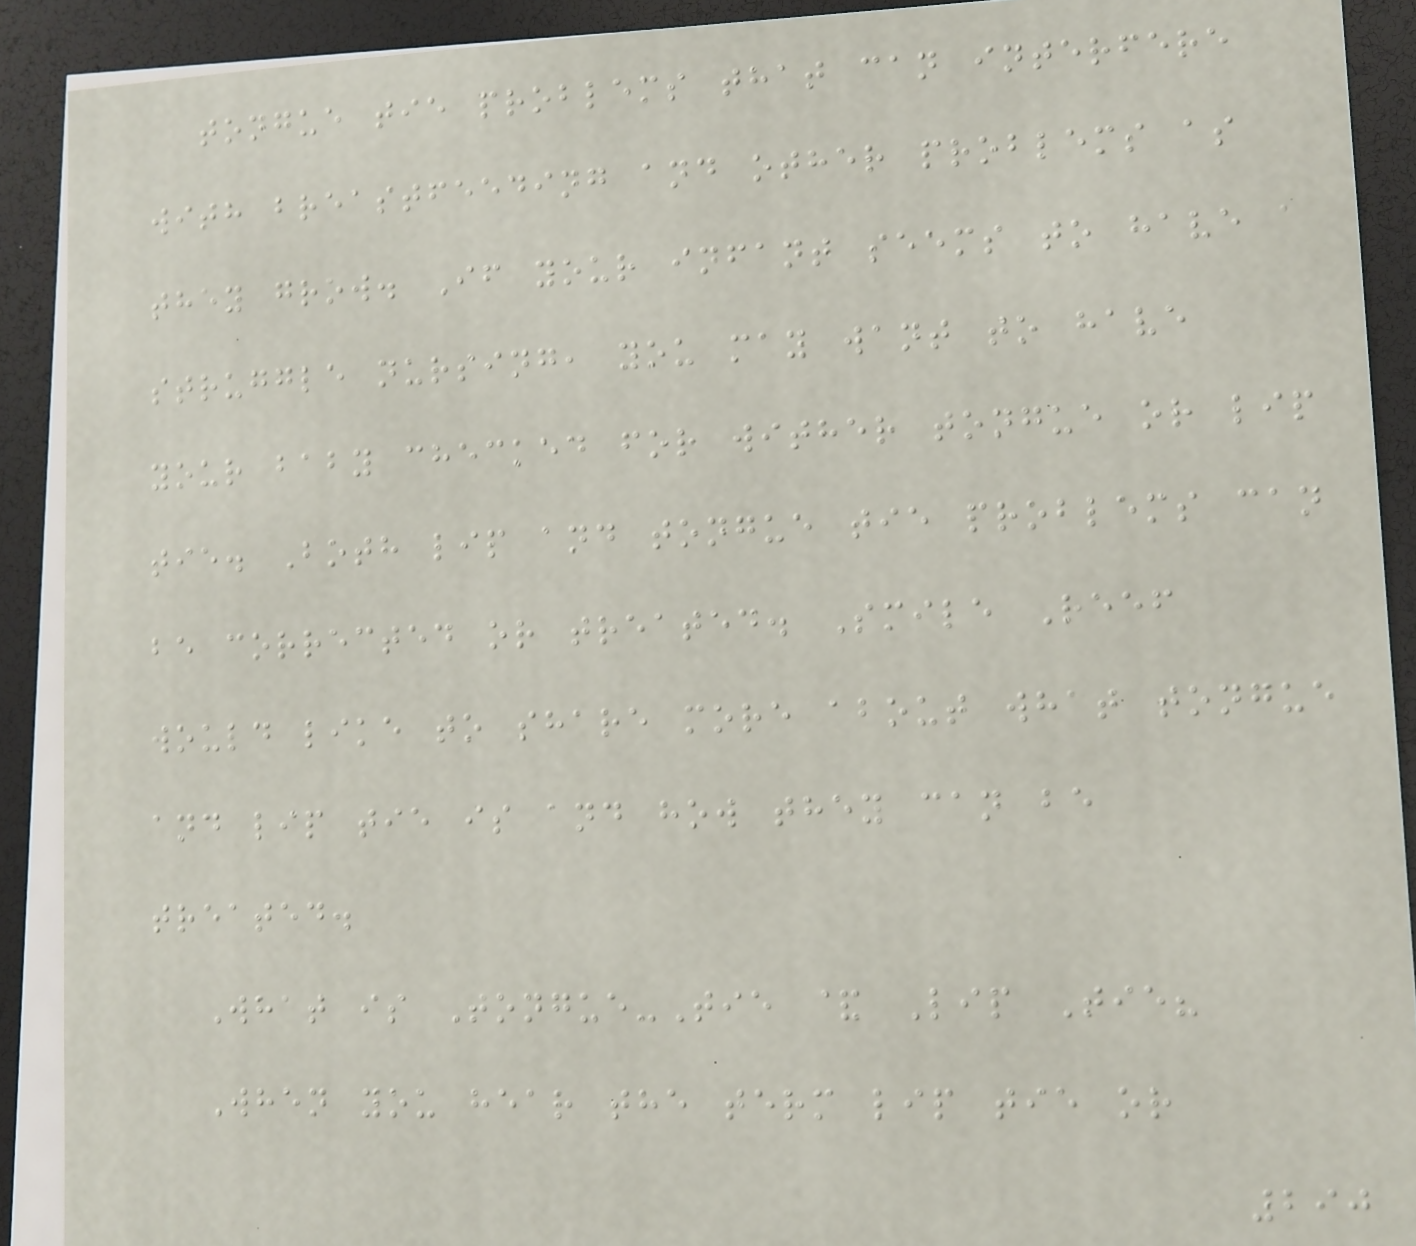tongue tie problems that can interfere
with breastfeeding and other problems as
they grow. If your infant seems to have a
struggle nursing, you may want to have
your baby checked for wither tongue or lip
tie. Both lip and tongue tie problems can
be corrected or treated. Smile Reef
would like to share more about what tongue
and lip tie is and how they can be
treated.
What is Tongue-Tie & Lip Tie?
When you hear the term lip tie or
290
